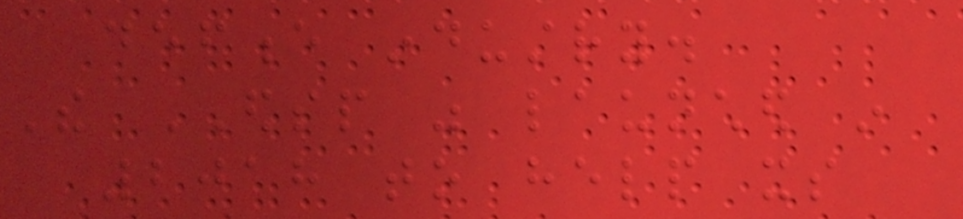defence industry.
The EDSP was launched in
2018 to help its
